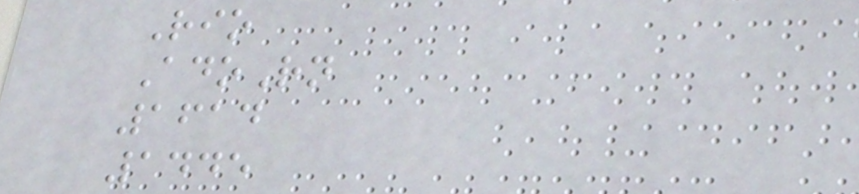Rio
AdoRn
1614
1445
